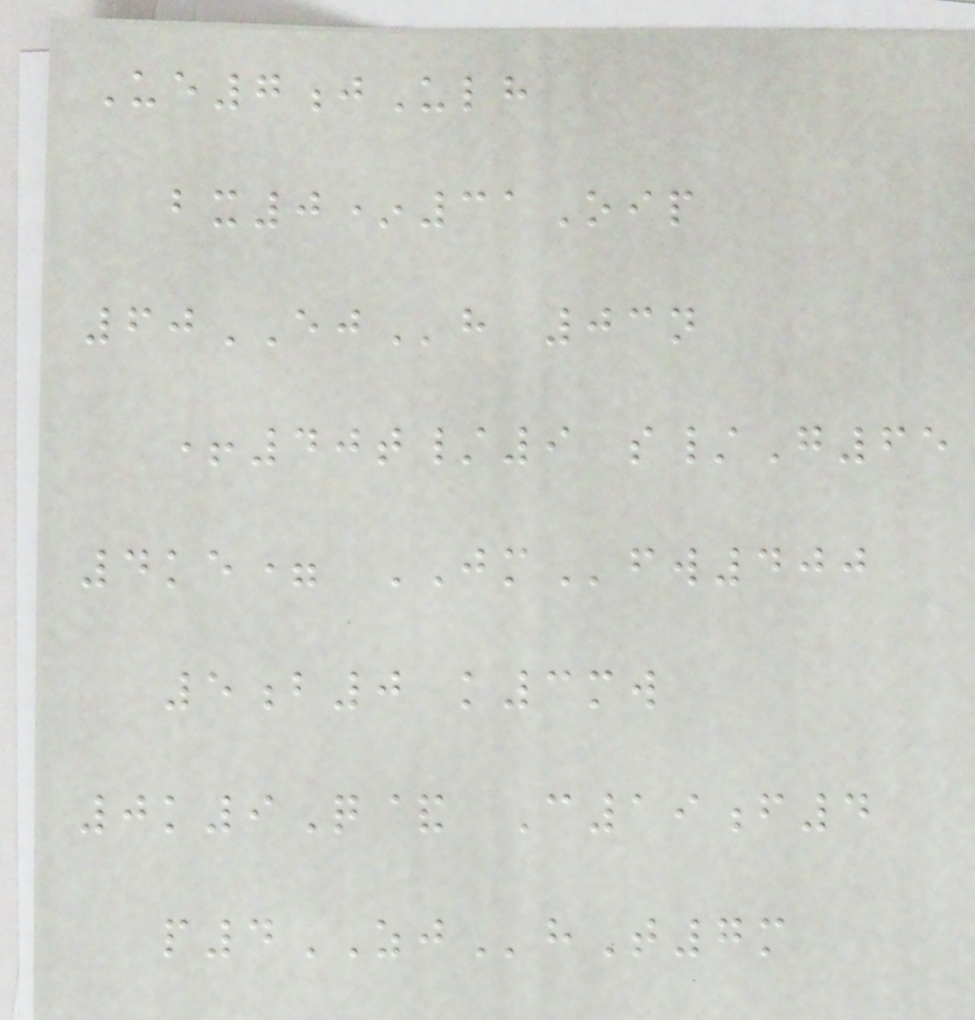Ue7jUlh
bx0*31Oip
60EJh 03n
+40t/9 s/G65
4ke= JMfw400
5b0 k3mw
0k9Q& C19f4
p4ZJhT7m
